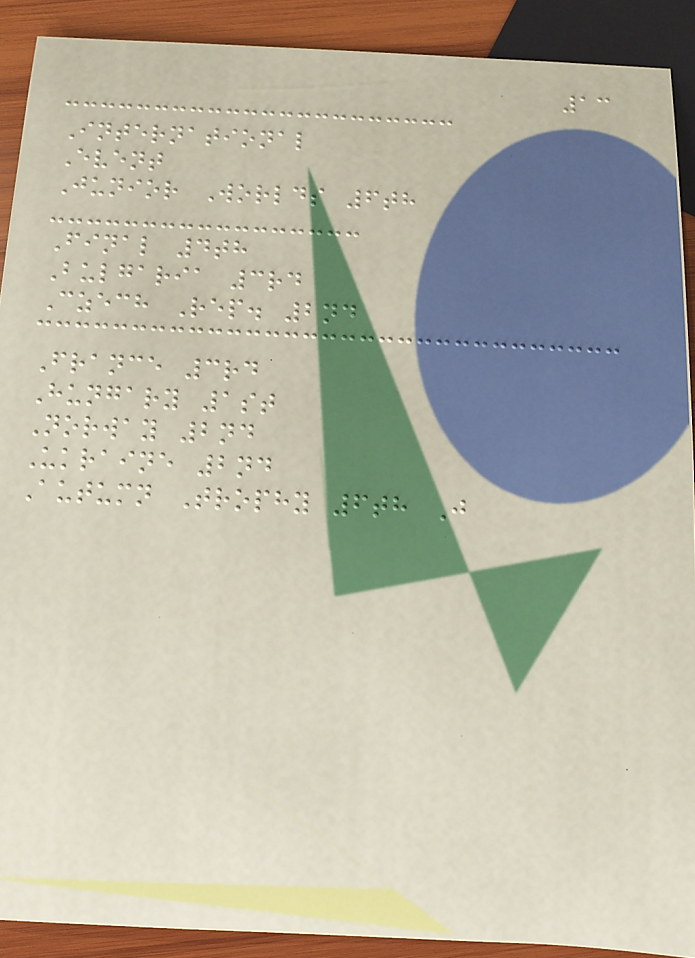13
International
Event
Junior Worlds 6th
Final 4th
Bulgaria 3rd
Czech Rep. 2nd
France 3rd
Hungary 1st
Norway 2nd
Ukraine 2nd
Autumn Trophy 6th J
